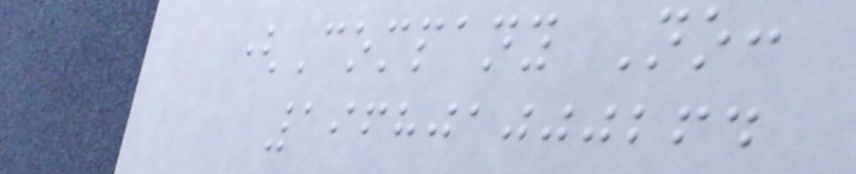(Company No:
196801000264
